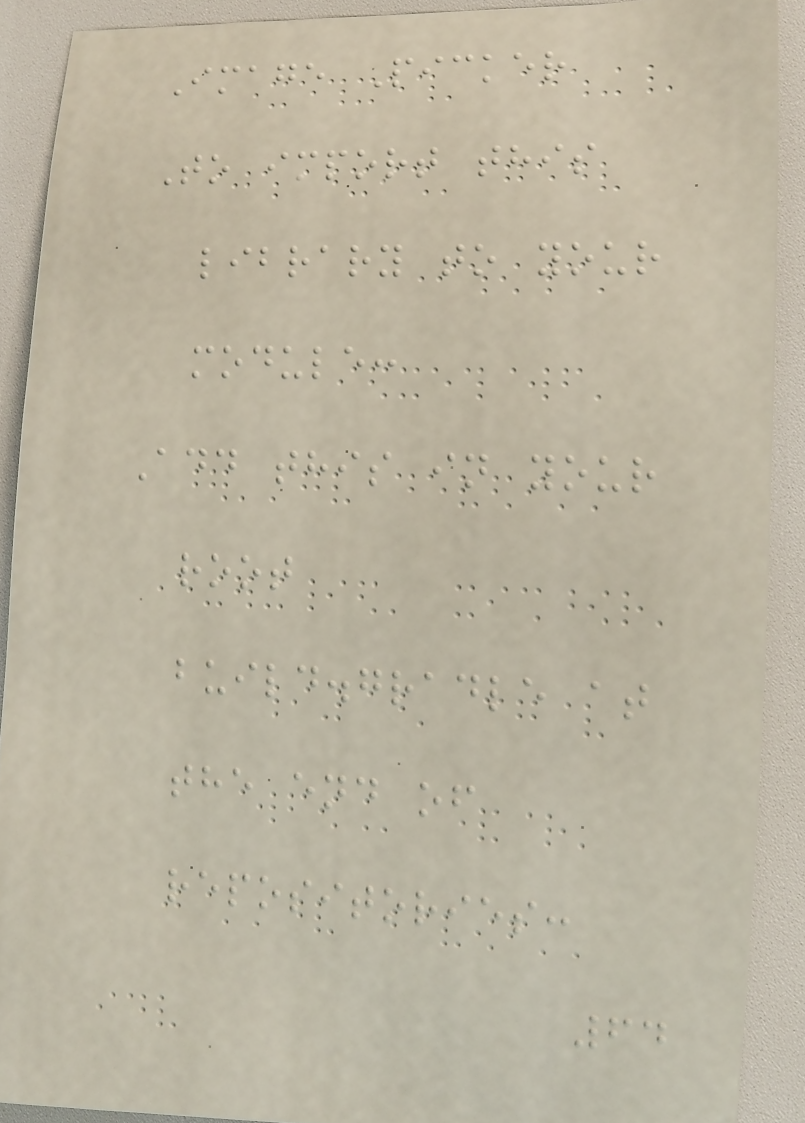Image Picker
To import this
library to your
module:
Add this in your
root
build.gradle at
the end of
repositories:
64
